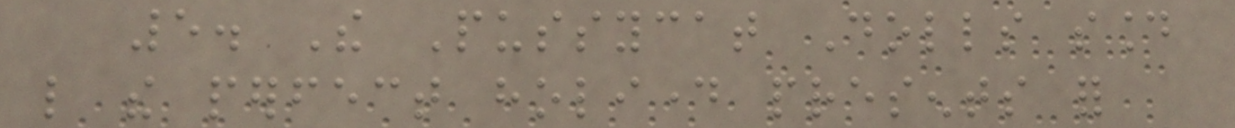5. The Pussycat Dolls sound
like the perfect holiday presents for
